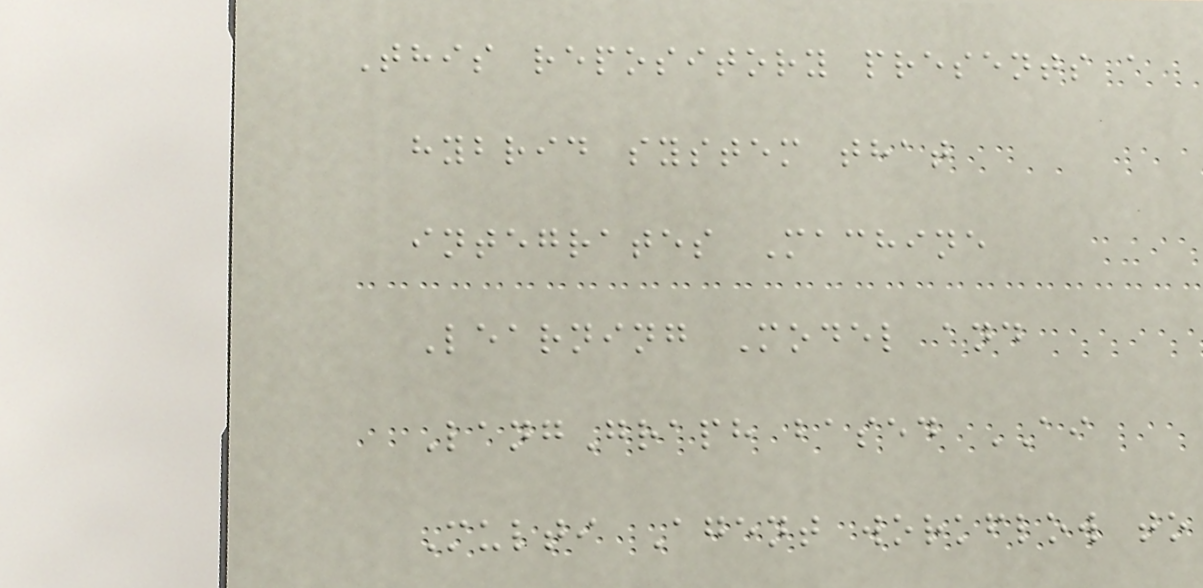This repository presents a
hybrid system that
integrates Machine
Learning Model and
LangGraph based AI
Multi Agent workflow to
